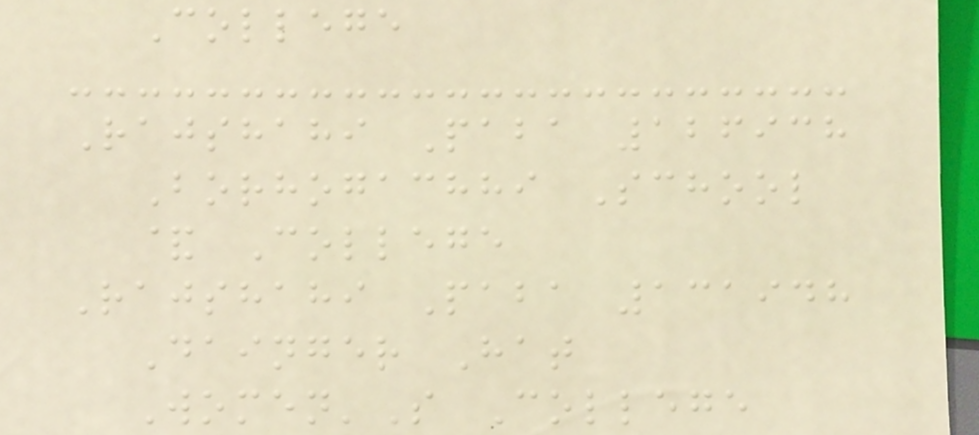College
Rajshahi Paba 126938
Borhogachhi School
& College
Rajshahi Paba 131948
Dainger Hat
Women'S College
